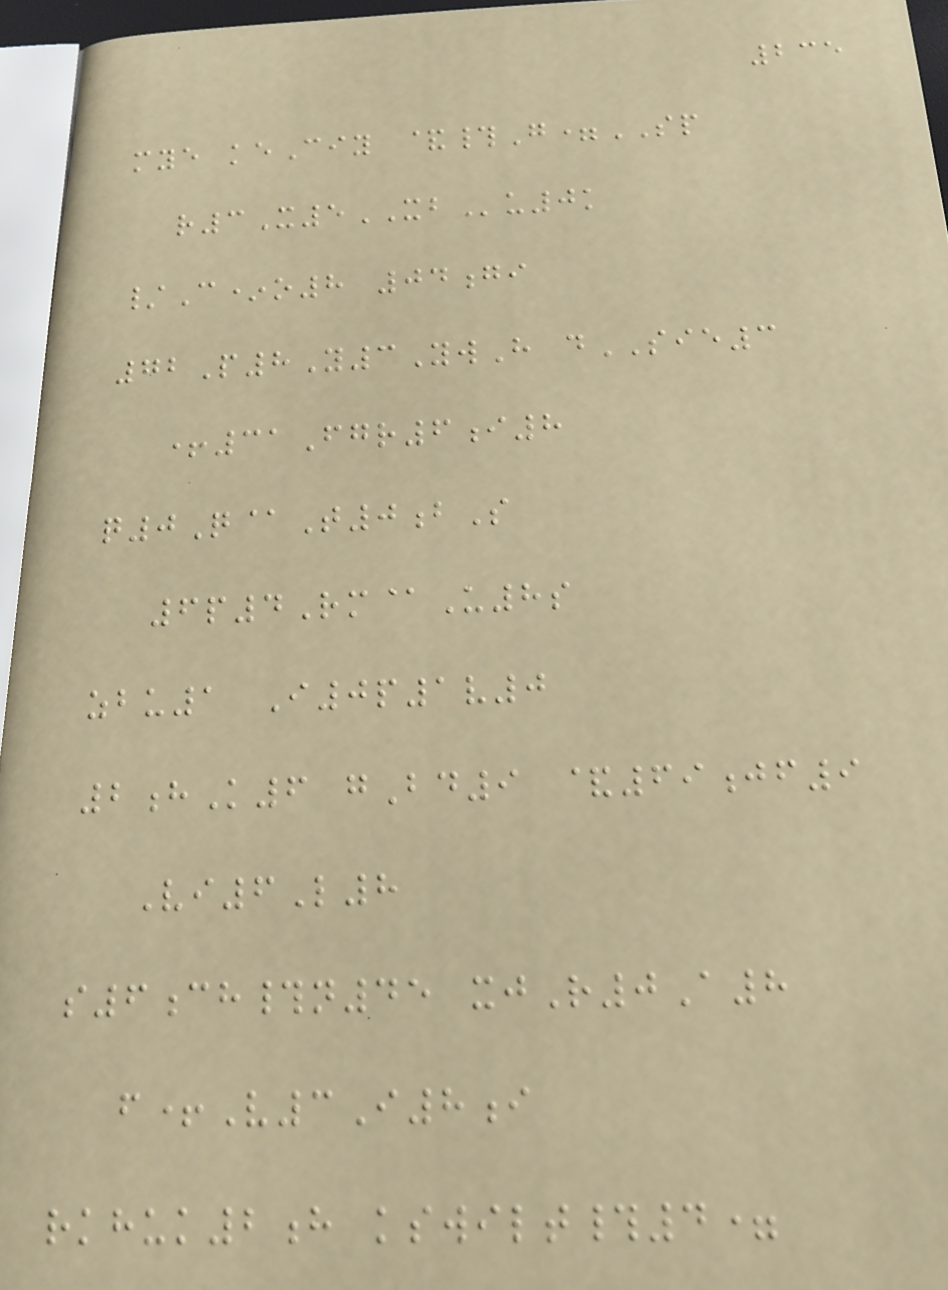235
mye keCiy &#G=SP
r3X5XBu0k
/C*o8 04gi
72P8Y3YwH dSIE3
+31Fgr6i8
q0Q@T0bS
6p4Rm@U8s
zbu1 I0p1v0
2hK6 gBd9 &69jf9
Vi6L8
s6ch#n45 xjR0A8
f+V3I8i
rkhuk2h kswilt#4=
